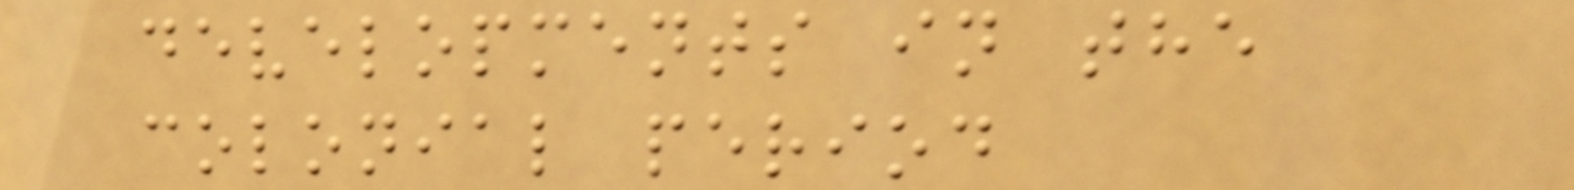developments in the
colonial period
